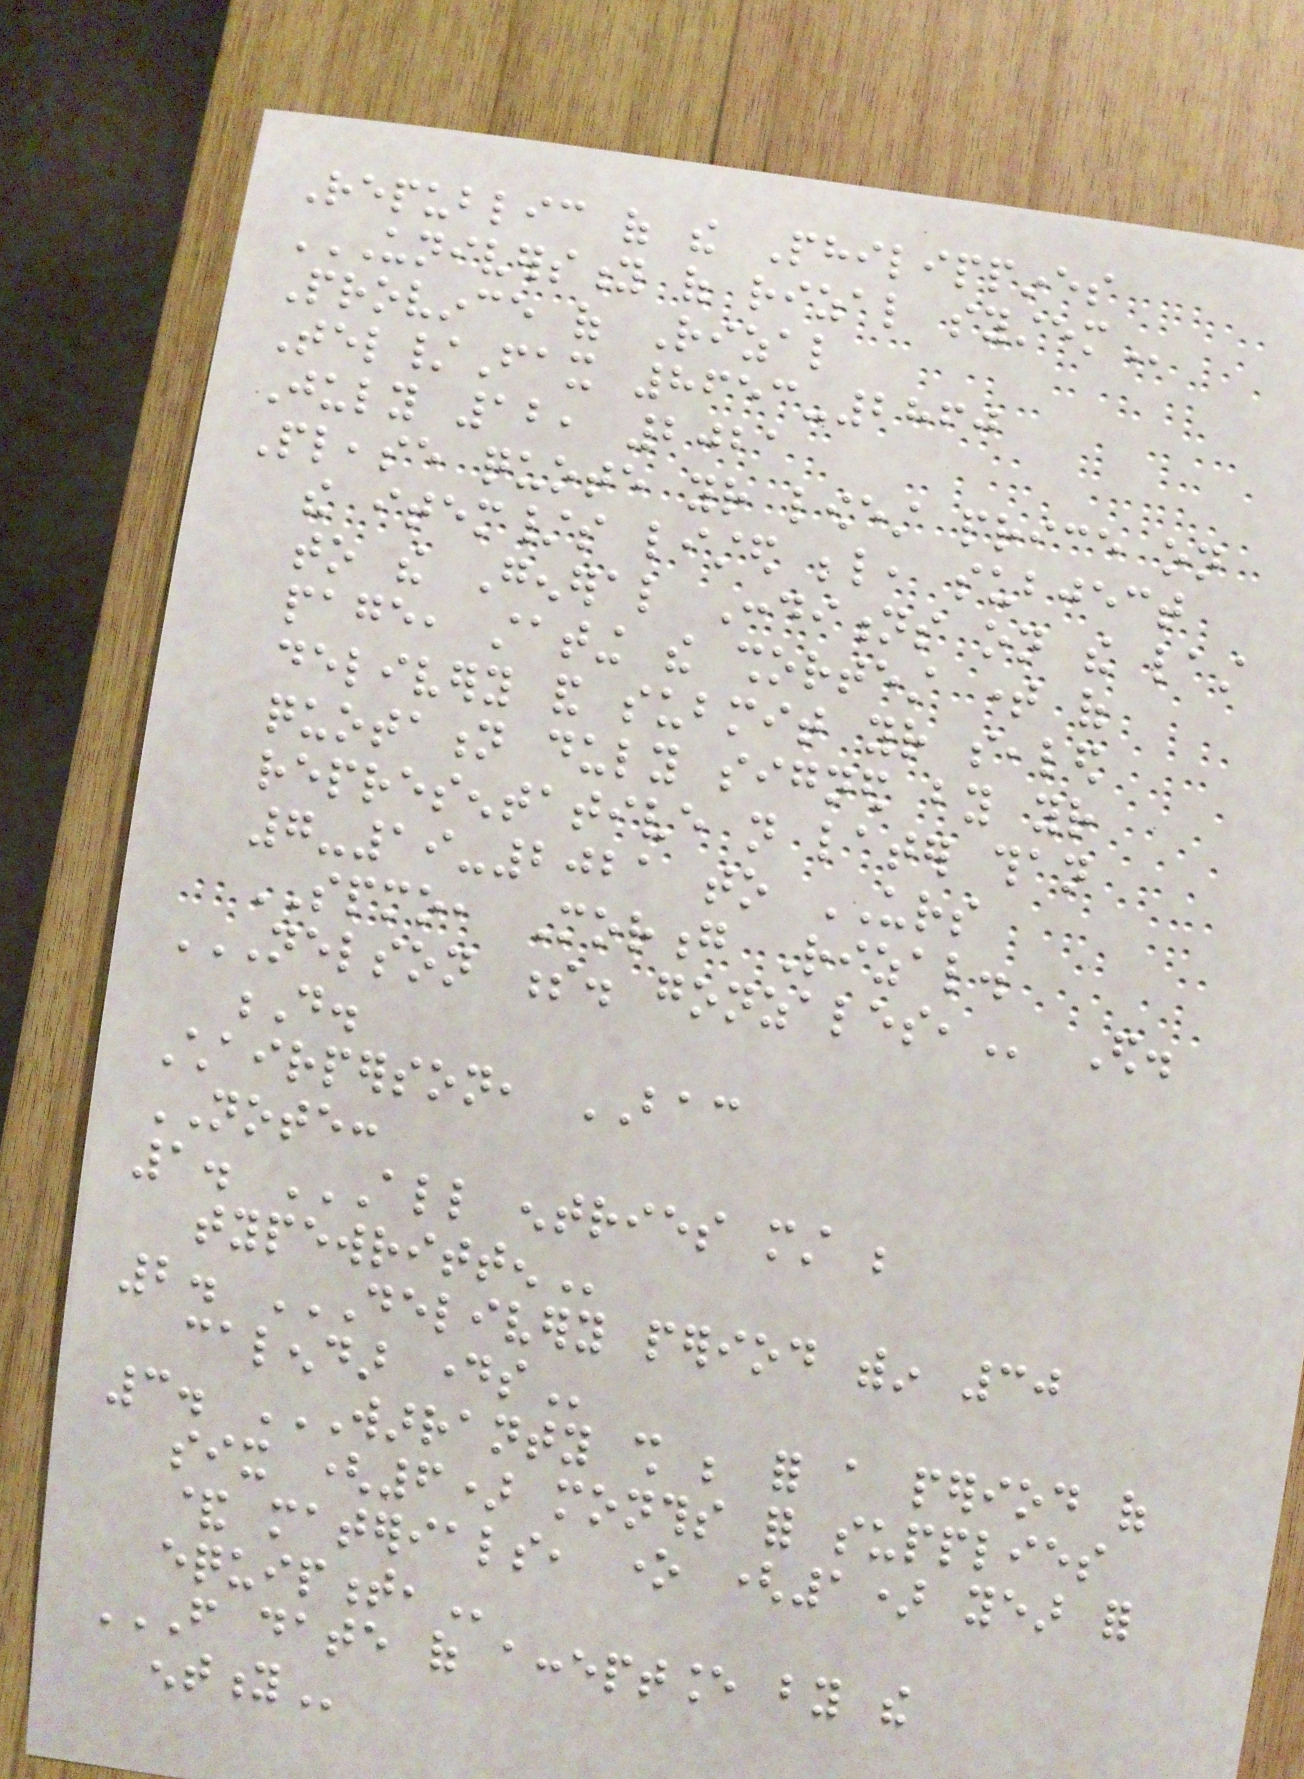Republic of the Philippines
UNIVERSITY OF RIZAL SYSTEM
Province of Rizal
Tel/Fax 8653-2860
July 12, 2021
Please quote your lowest price on
the item/s listed below, subject
to the General Conditions on the last
page, stating the shortest time of
delivery and submit your sealed
quotation duly signed by your
representative not later than
7-19-2021 to URS
SPMO, Morong Rizal.
NELSON S. GONZALES, Ed.
D.
Chairperson, BAC
NOTE:
1. ALL ENTRIES MUST BE
TYPEWRITTEN
2. DELIVERY PERIOD WITHIN 30
CALENDAR DAYS
3. WARRANTY SHALL BE FOR A PERIOD OF
SIX (6) MONTHS FOR SUPPLIES
& MATERIALS, ONE (1) YEAR FOR
EQUIPMENT,
FROM DATE OF ACCEPTANCE BY THE
ENTITY
